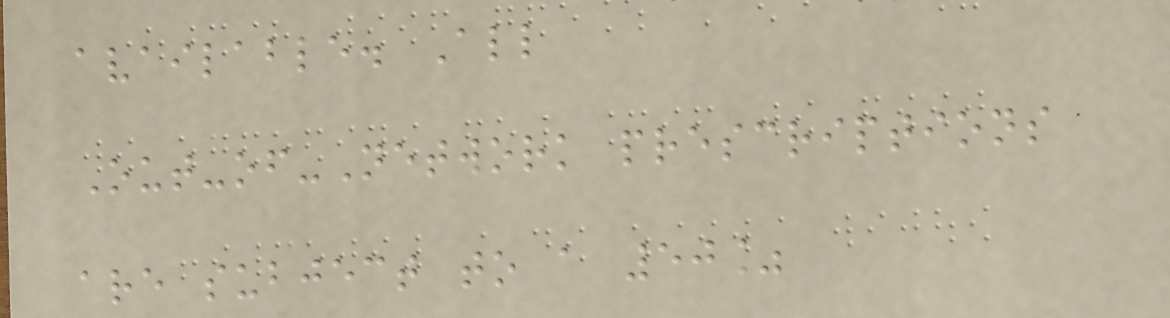available. All
Out-of-Network prescriptions
are subject to a 50%
